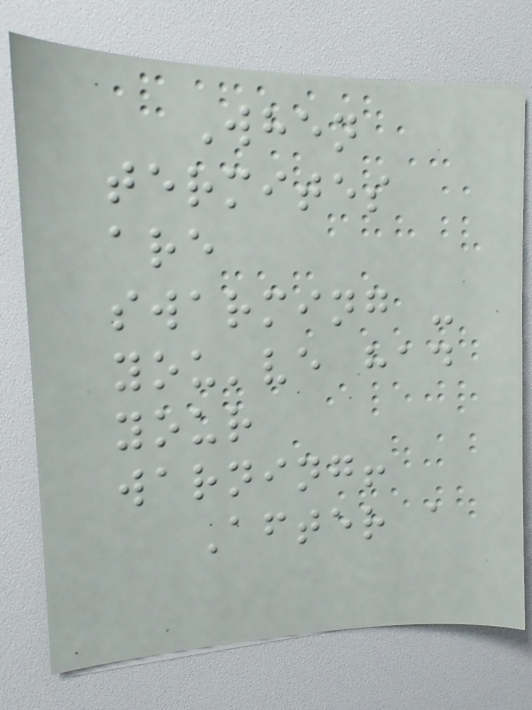When
termites
are
swarming -
you've had
your
warning!
After a
